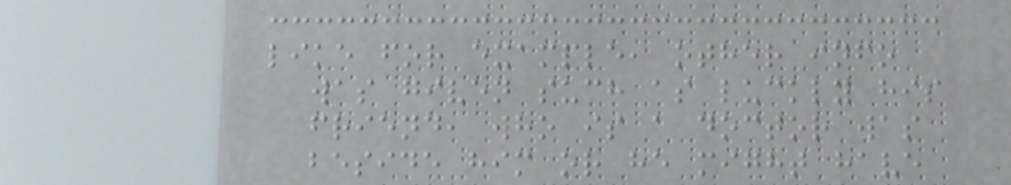like for example, other info
was given such as luckly his
friend, who is a doctor was
beside him or he might have
